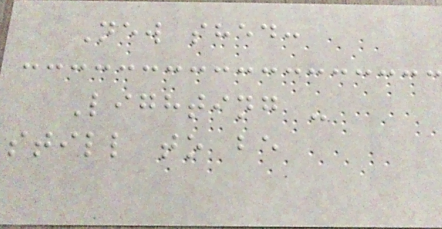New shed:
Lighting -
still to be
